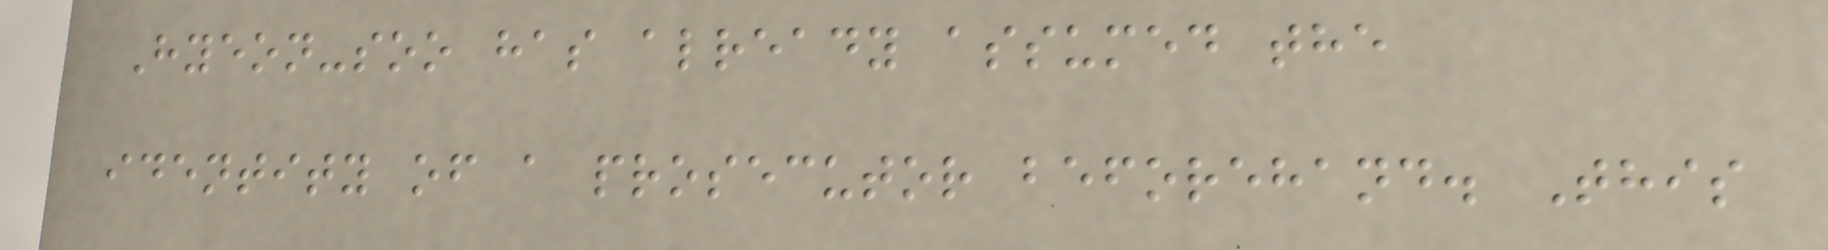Hyeon-soo has already assumed the
identity of a prosecutor beforehand. This
